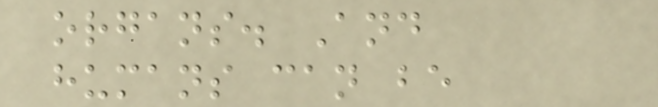organs. And
humans can be
